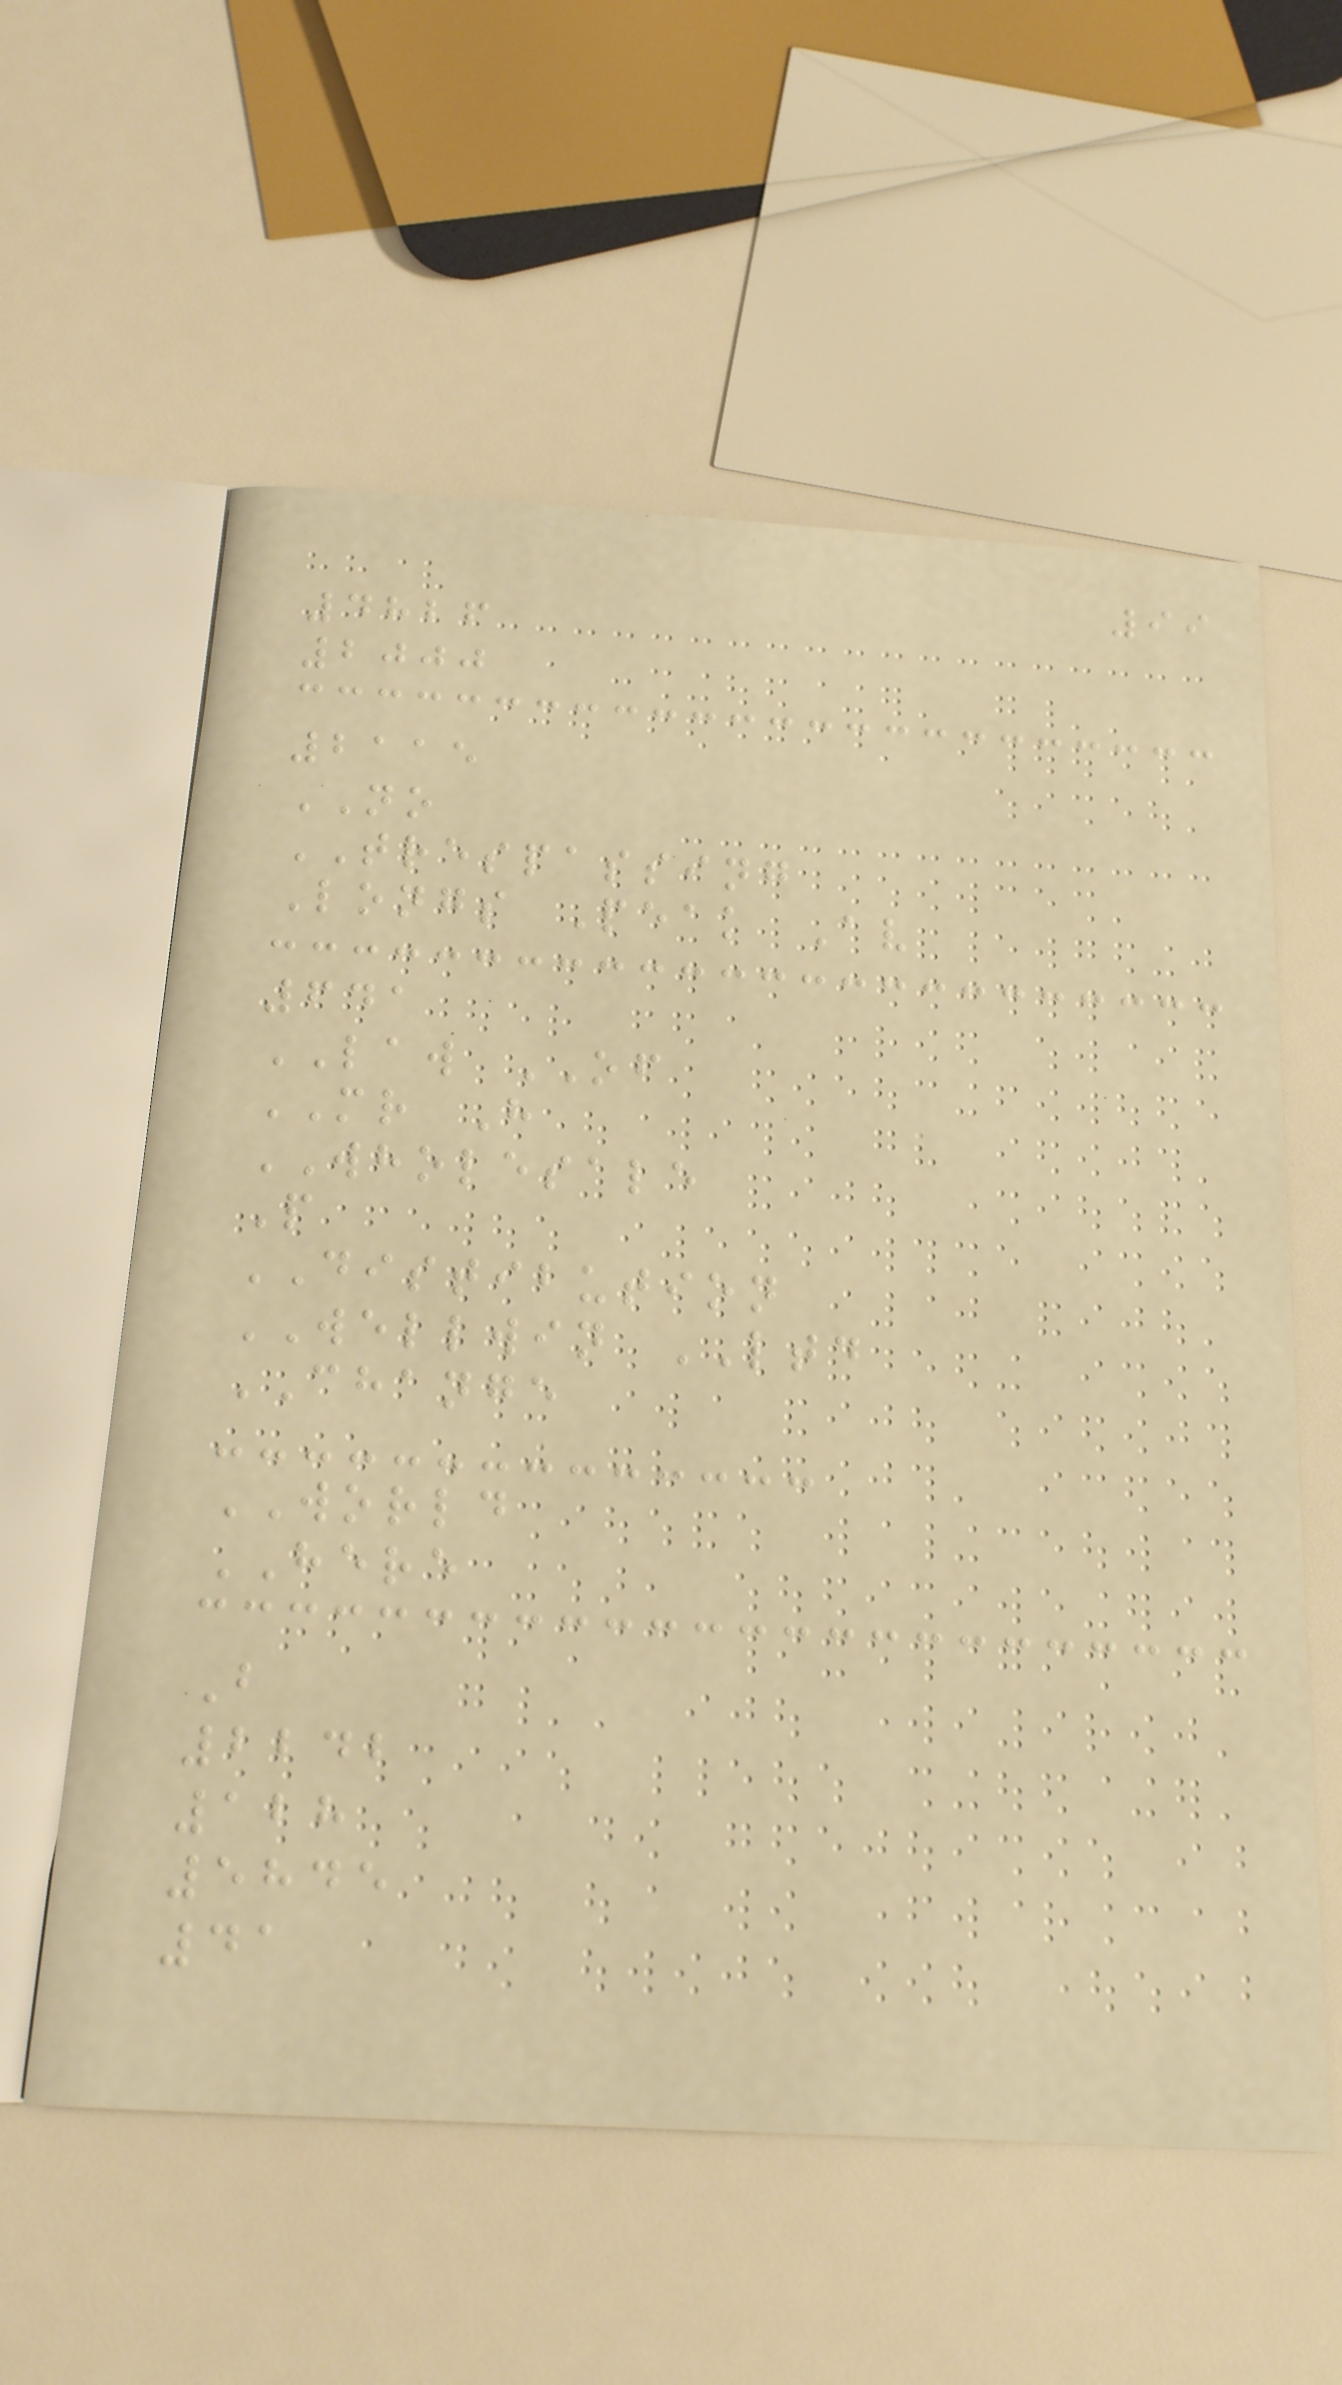99
4826
2000
2115
NO
TRESPASSING
Longs Peak Av
641
LAW OF
MR H
WHOLESALE
P
DISTIBUTION
WELLWIN LTD
CHANGE
WORLD
HERE
B
2242
128
5845
41
